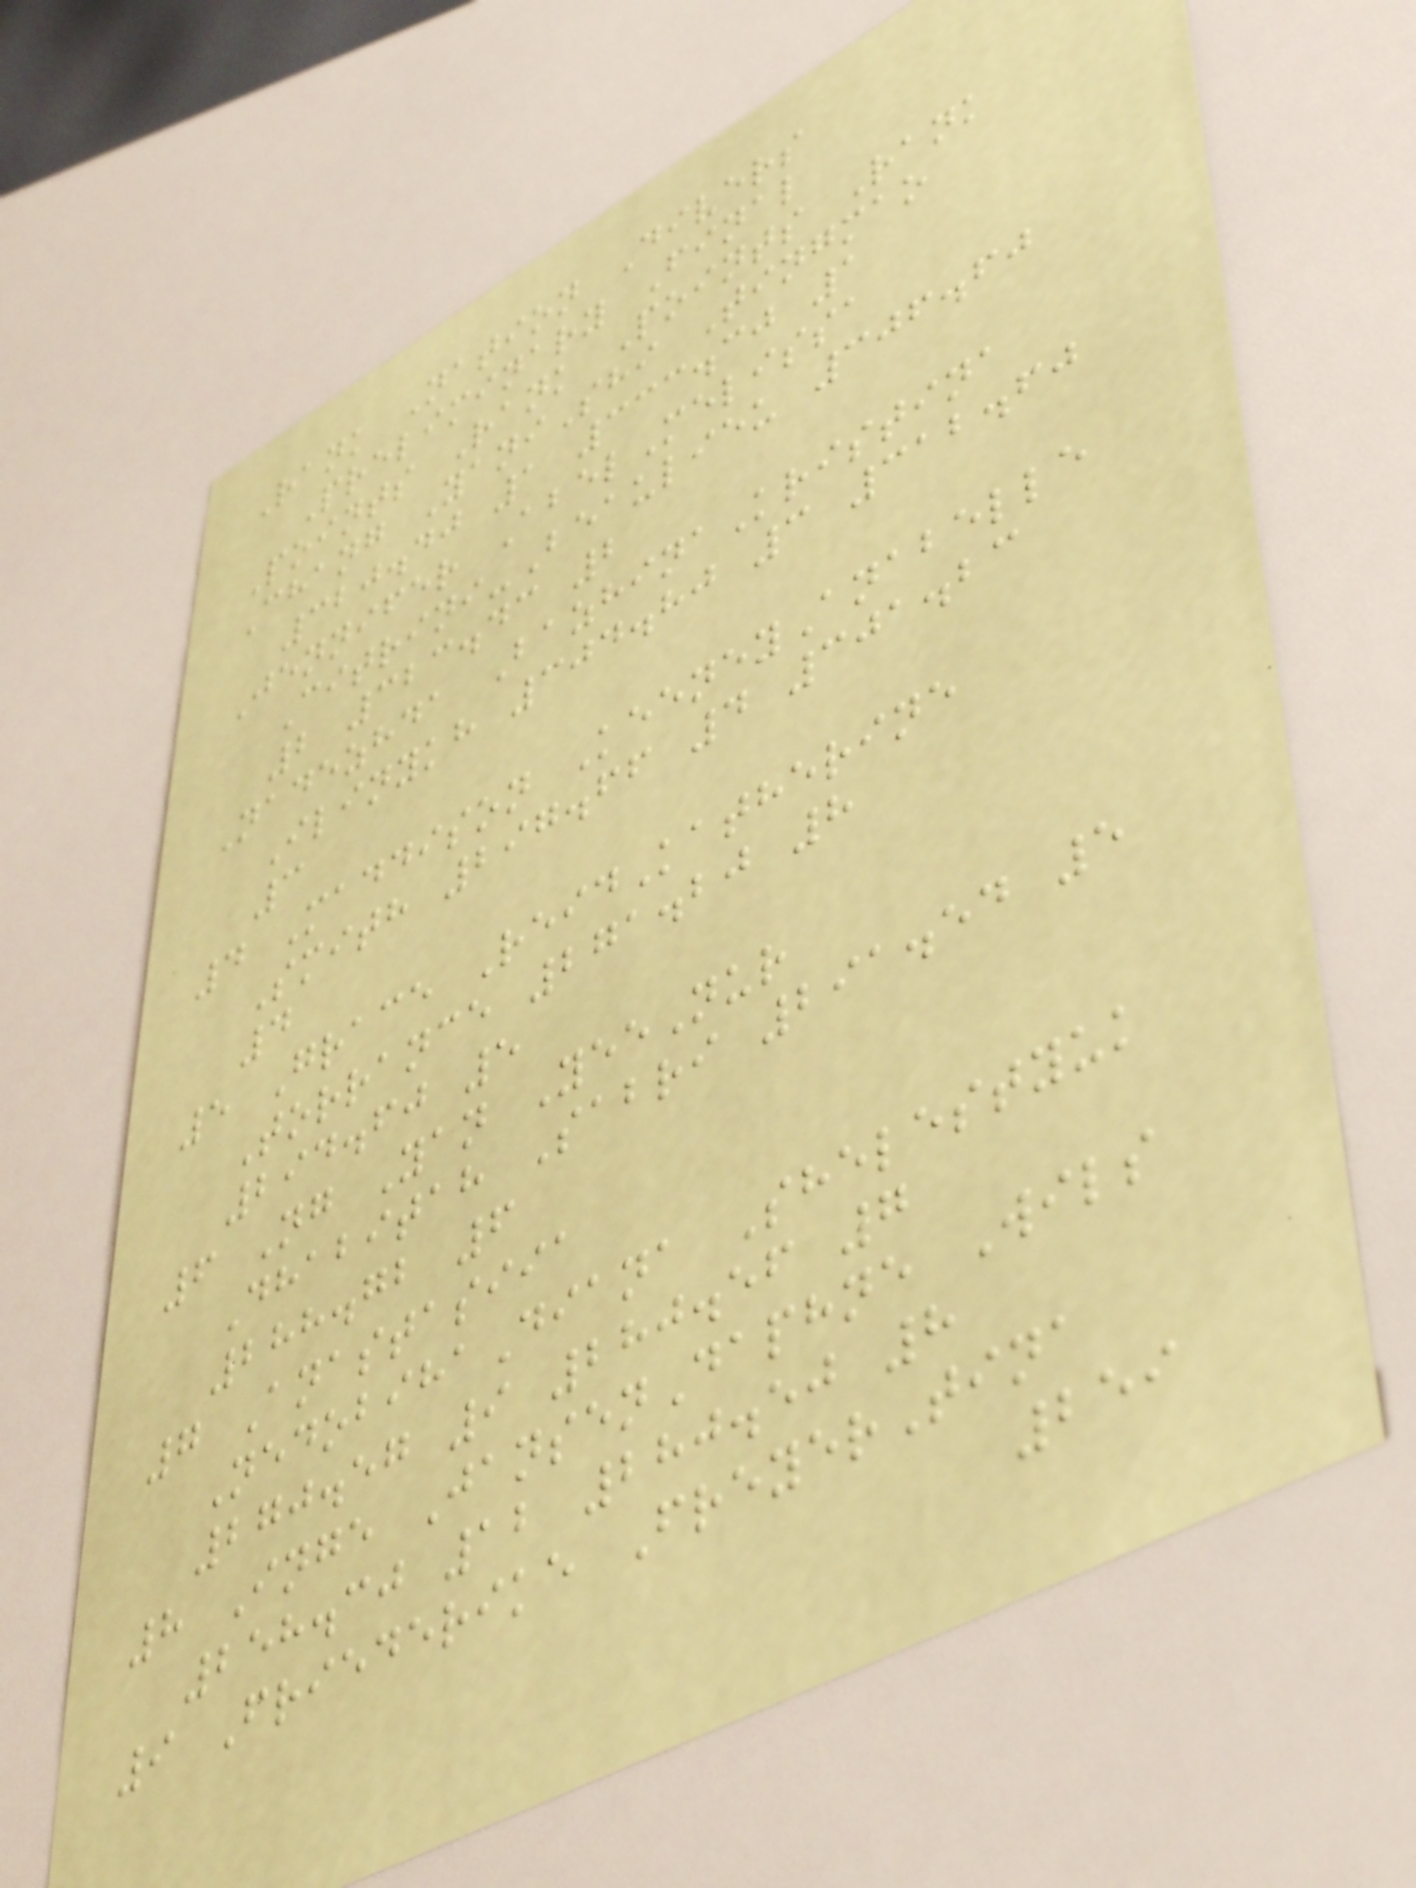Rank Nation Divers
Preliminary Final
Points Rank Points Rank
Chang YaniShi Tingmao
320.40 1 333.30 1
Jennifer AbelMelissa
Citrini-Beaulieu 306.60
2 323.43 2
Nadezhda BazhinaKristina
Ilinykh 304.80 3 312.60
3
4 Maddison KeeneyAnabelle
Smith 297.66 4 301.23
4
5 Grace ReidKatherine
Torrance 271.20 8
294.60 5
6 Ng Yan YeeNur
Dhabitah Sabri 291.54 5
288.72 6
7 Anastasiia
NedobihaDiana Shelestyuk
270.57 9 280.56 7
8 Inge JansenDaphne Wils
258.30 12 280.50 8
9 Friederike FreyerTina
259
